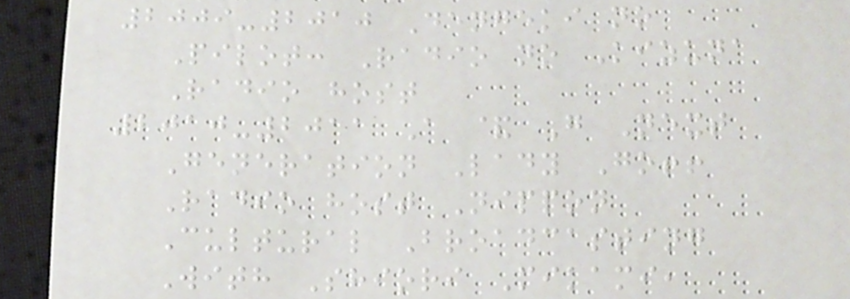2009-2010 Dengeki no
Pilot: Radio no Kizuna
Radio host
2010-2011 A & G Next
Generation Lady Go!!
Radio host Nippon
Cultural Broadcasting
With Shiori Mikami,
